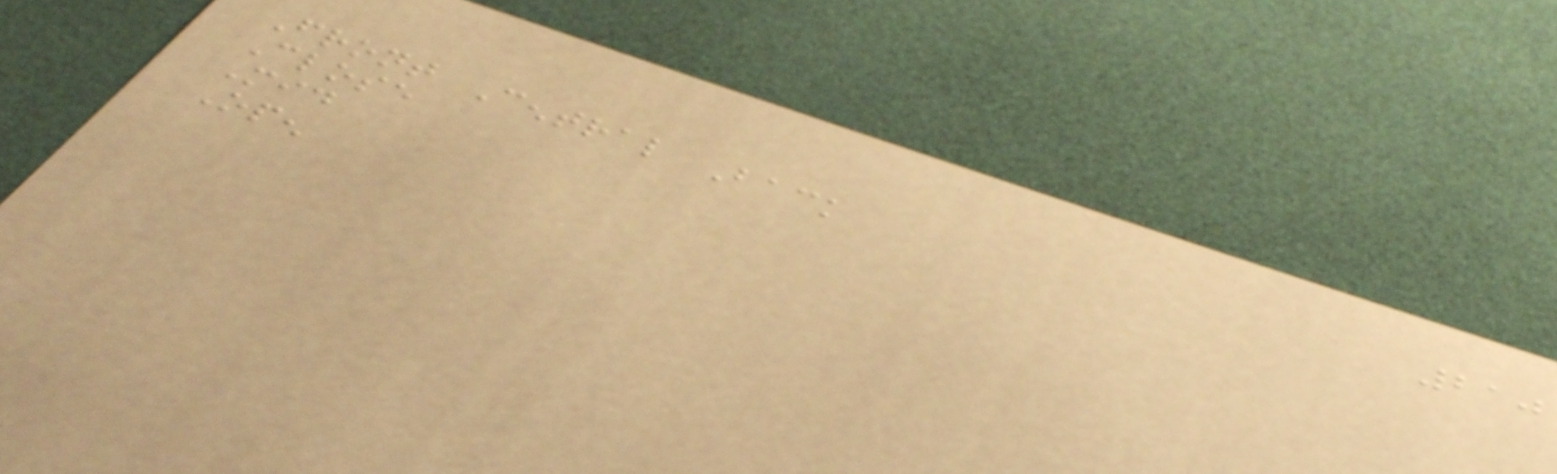210
Front Central Back
Close
Mid
Open
